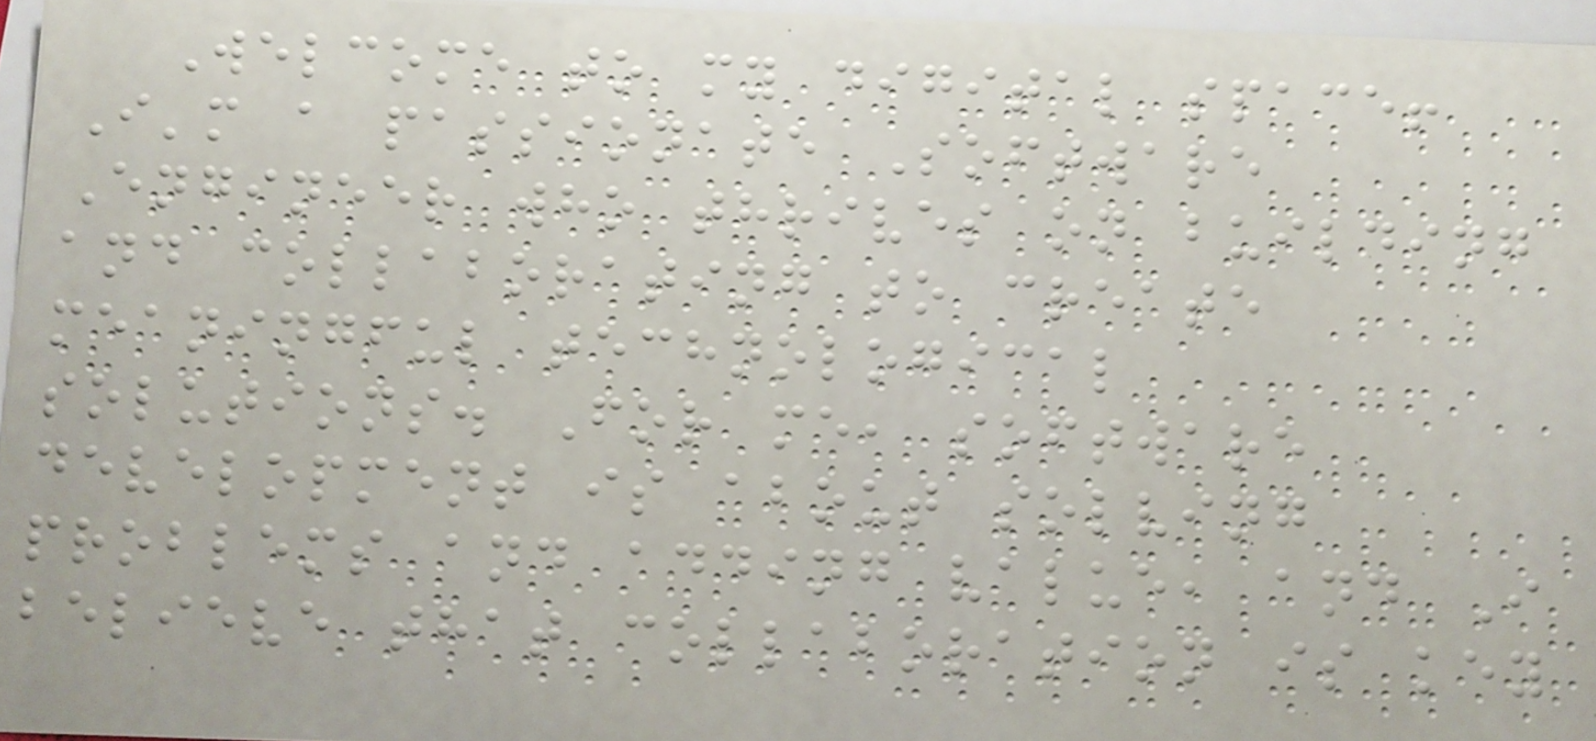Welcome to my digital space!
I'm a passionate Software
Engineer who thrives on building
and collaborating to create
meaningful technological
solutions. For me, software
development is about solving
problems and adding value, and I
believe that collaboration is key
